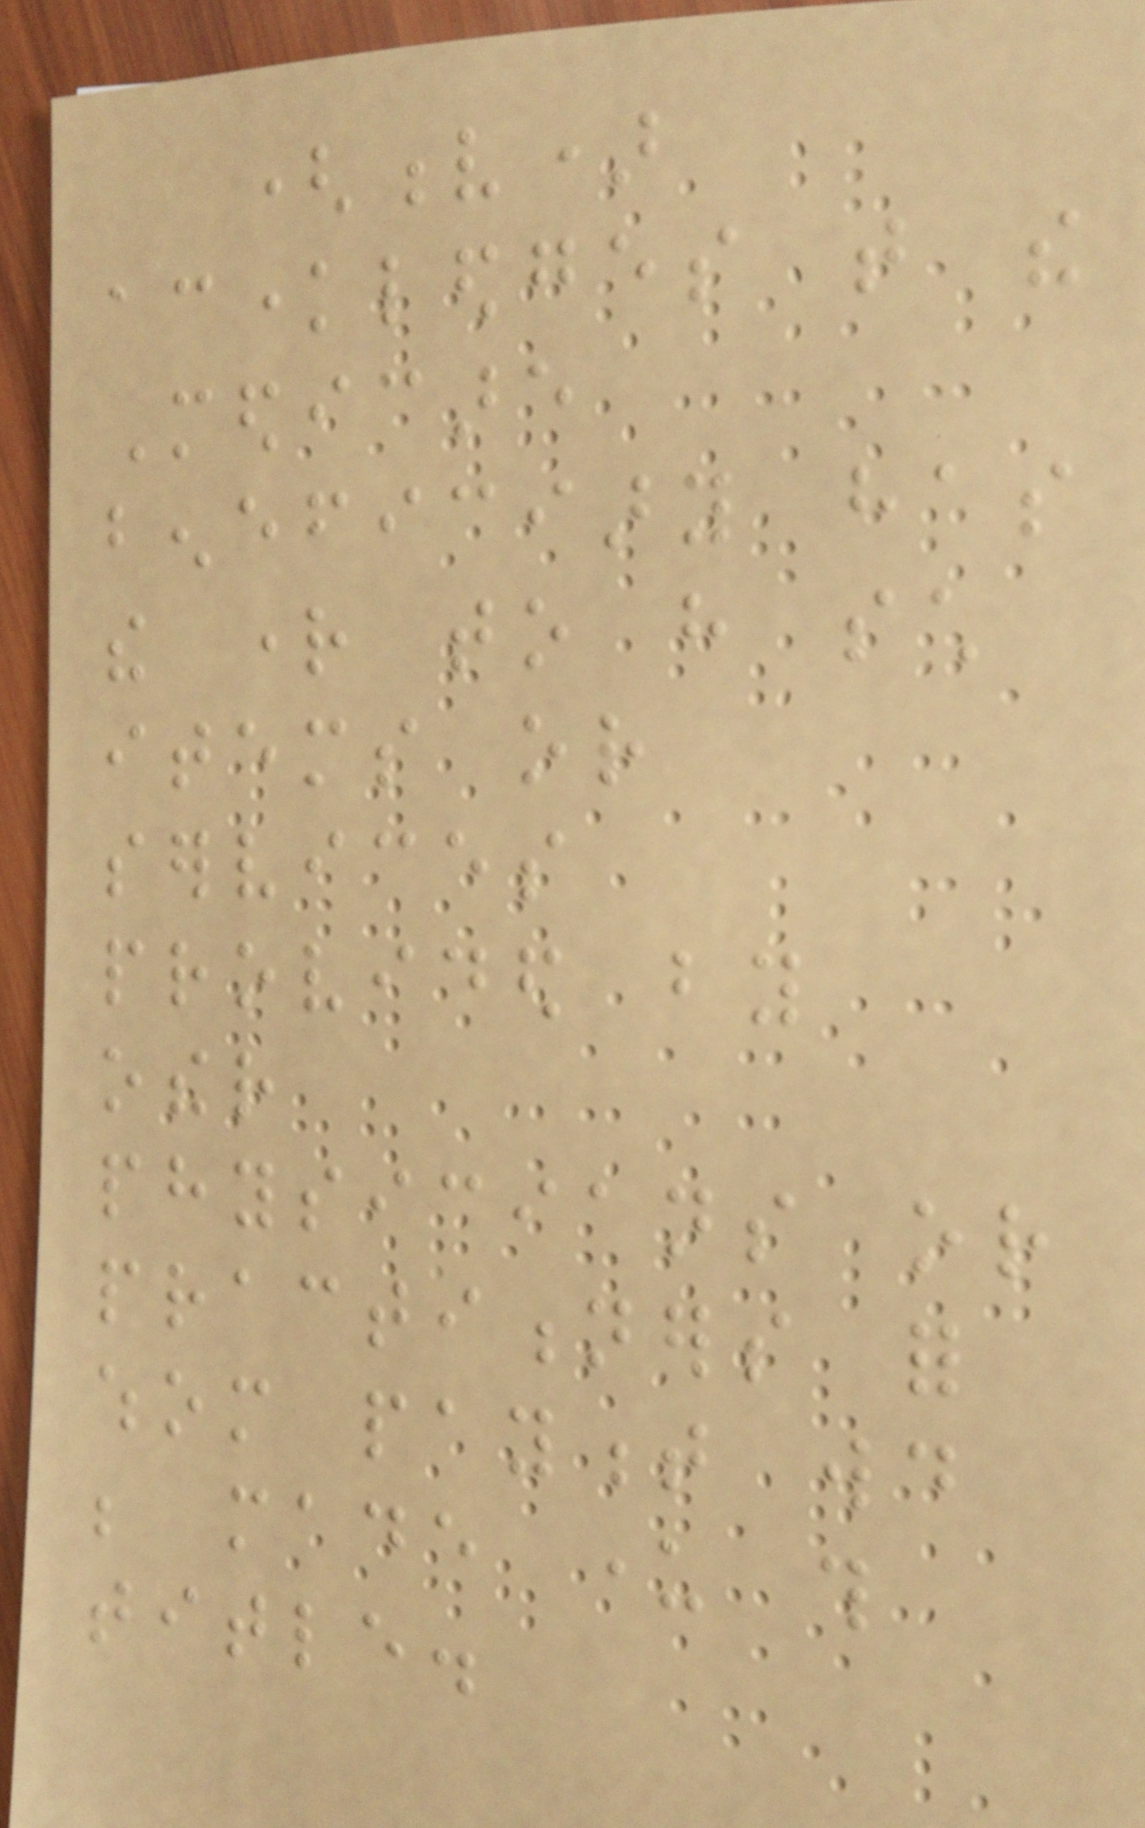(v)
acknowledges that the
Medicare
beneficiary has
the right to have such
items or
services
provided by
other
physicians or
practitioners for
whom payment would
be made under this
title.
